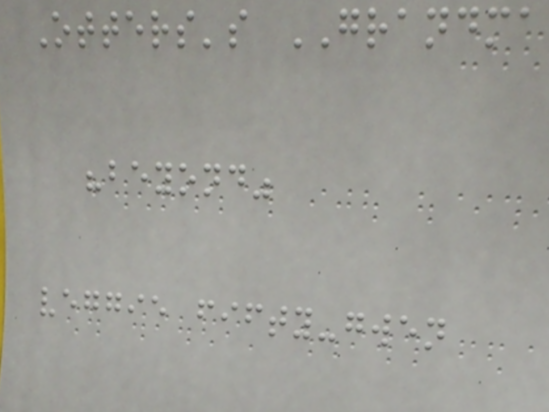Otters's GRANDMA
"beyond"
veggie fifty-gwen
